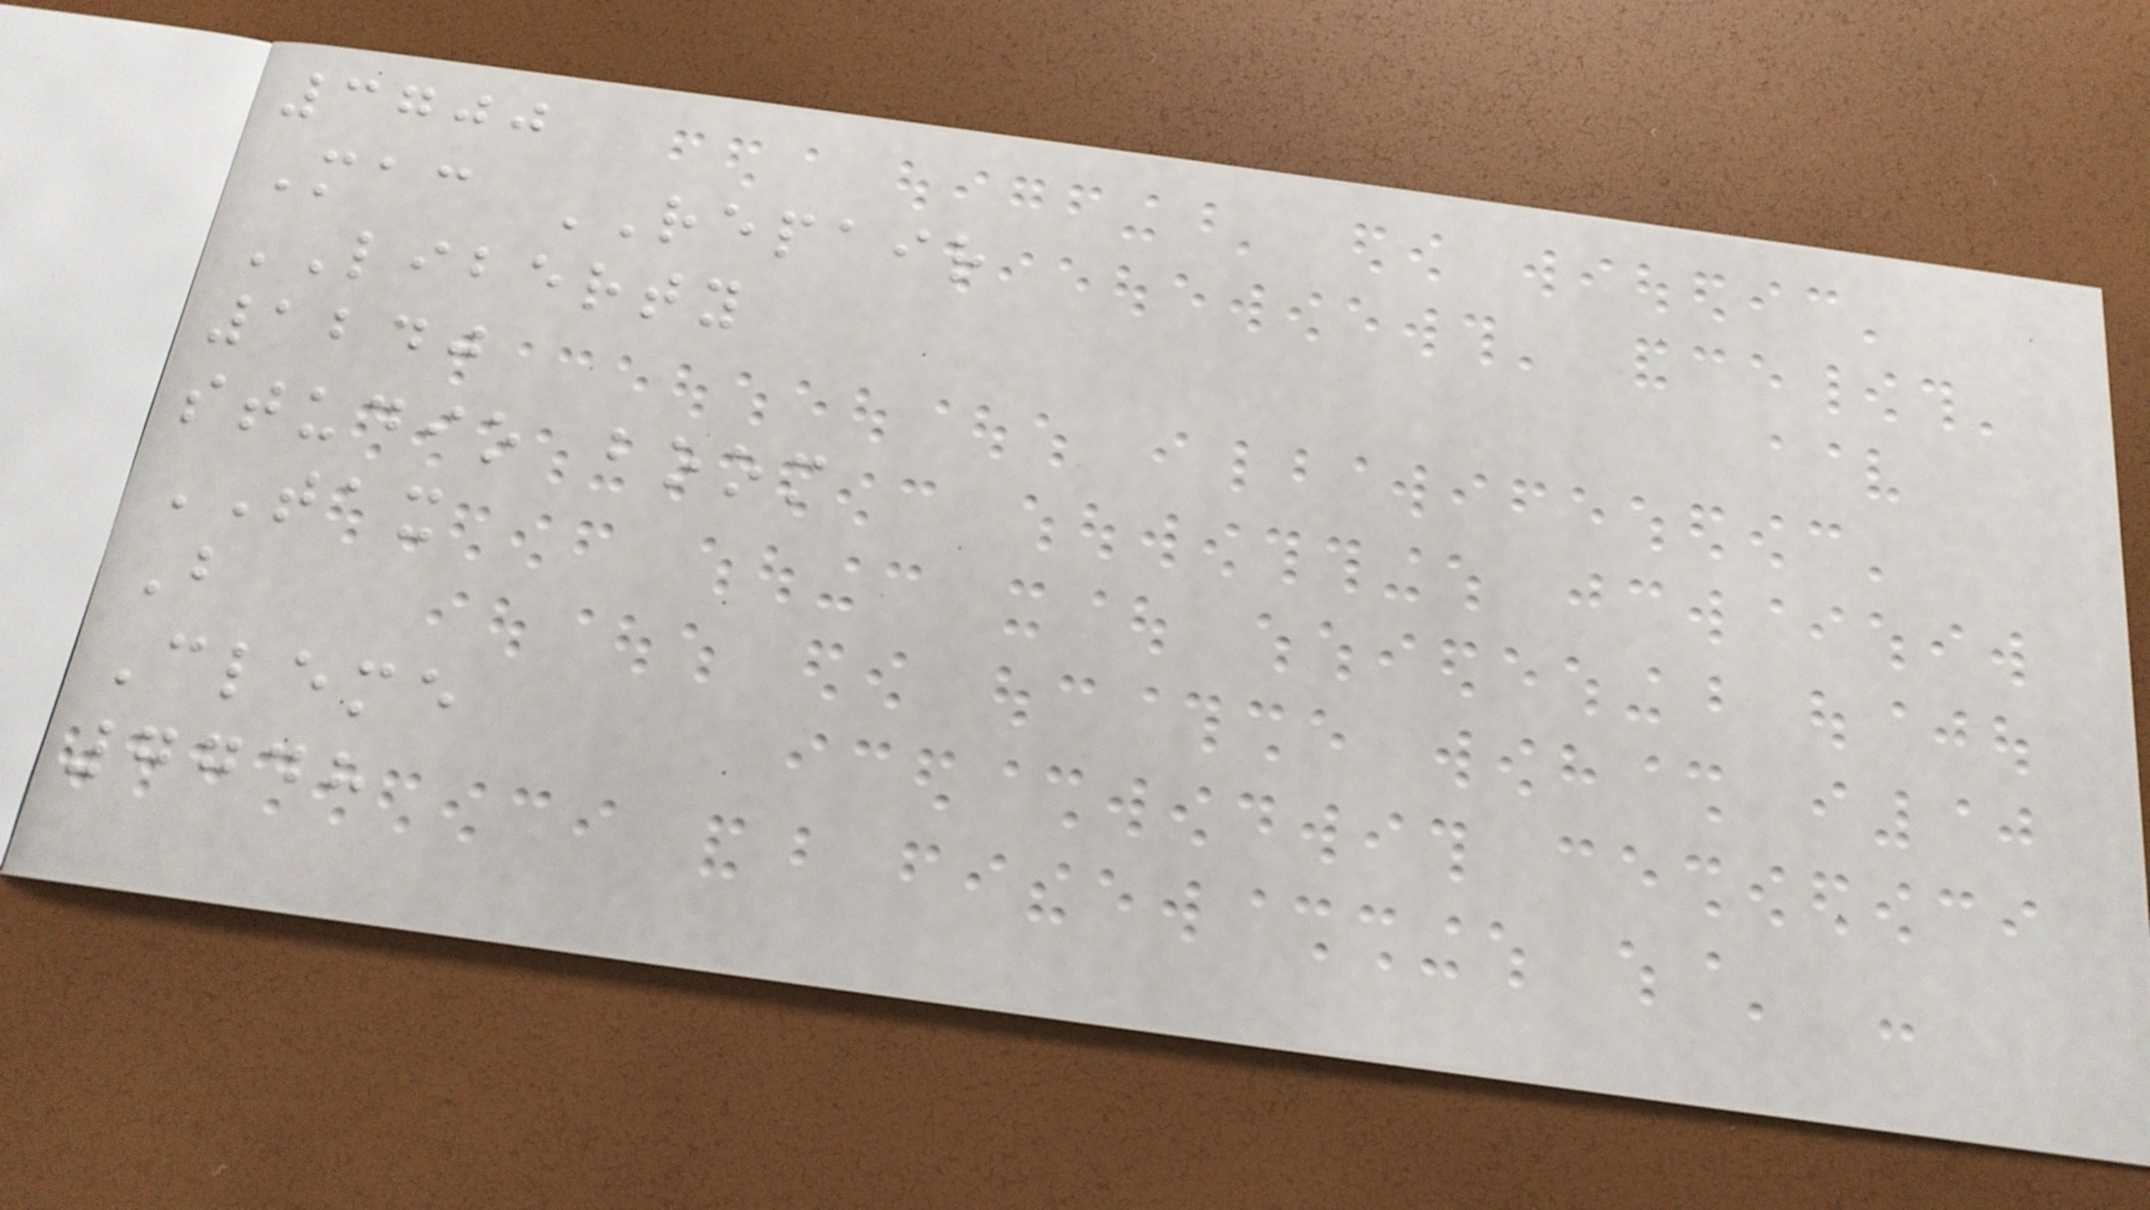3700
Mac REPAIR
LIBERTY
1240
studio boom
TAX
B
Cleme
7748
